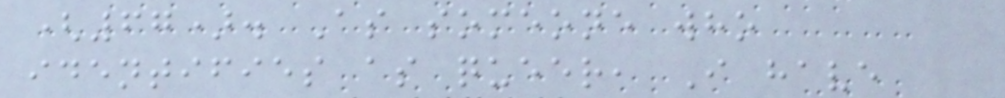(67). As someone who
identifies as queer, I have
